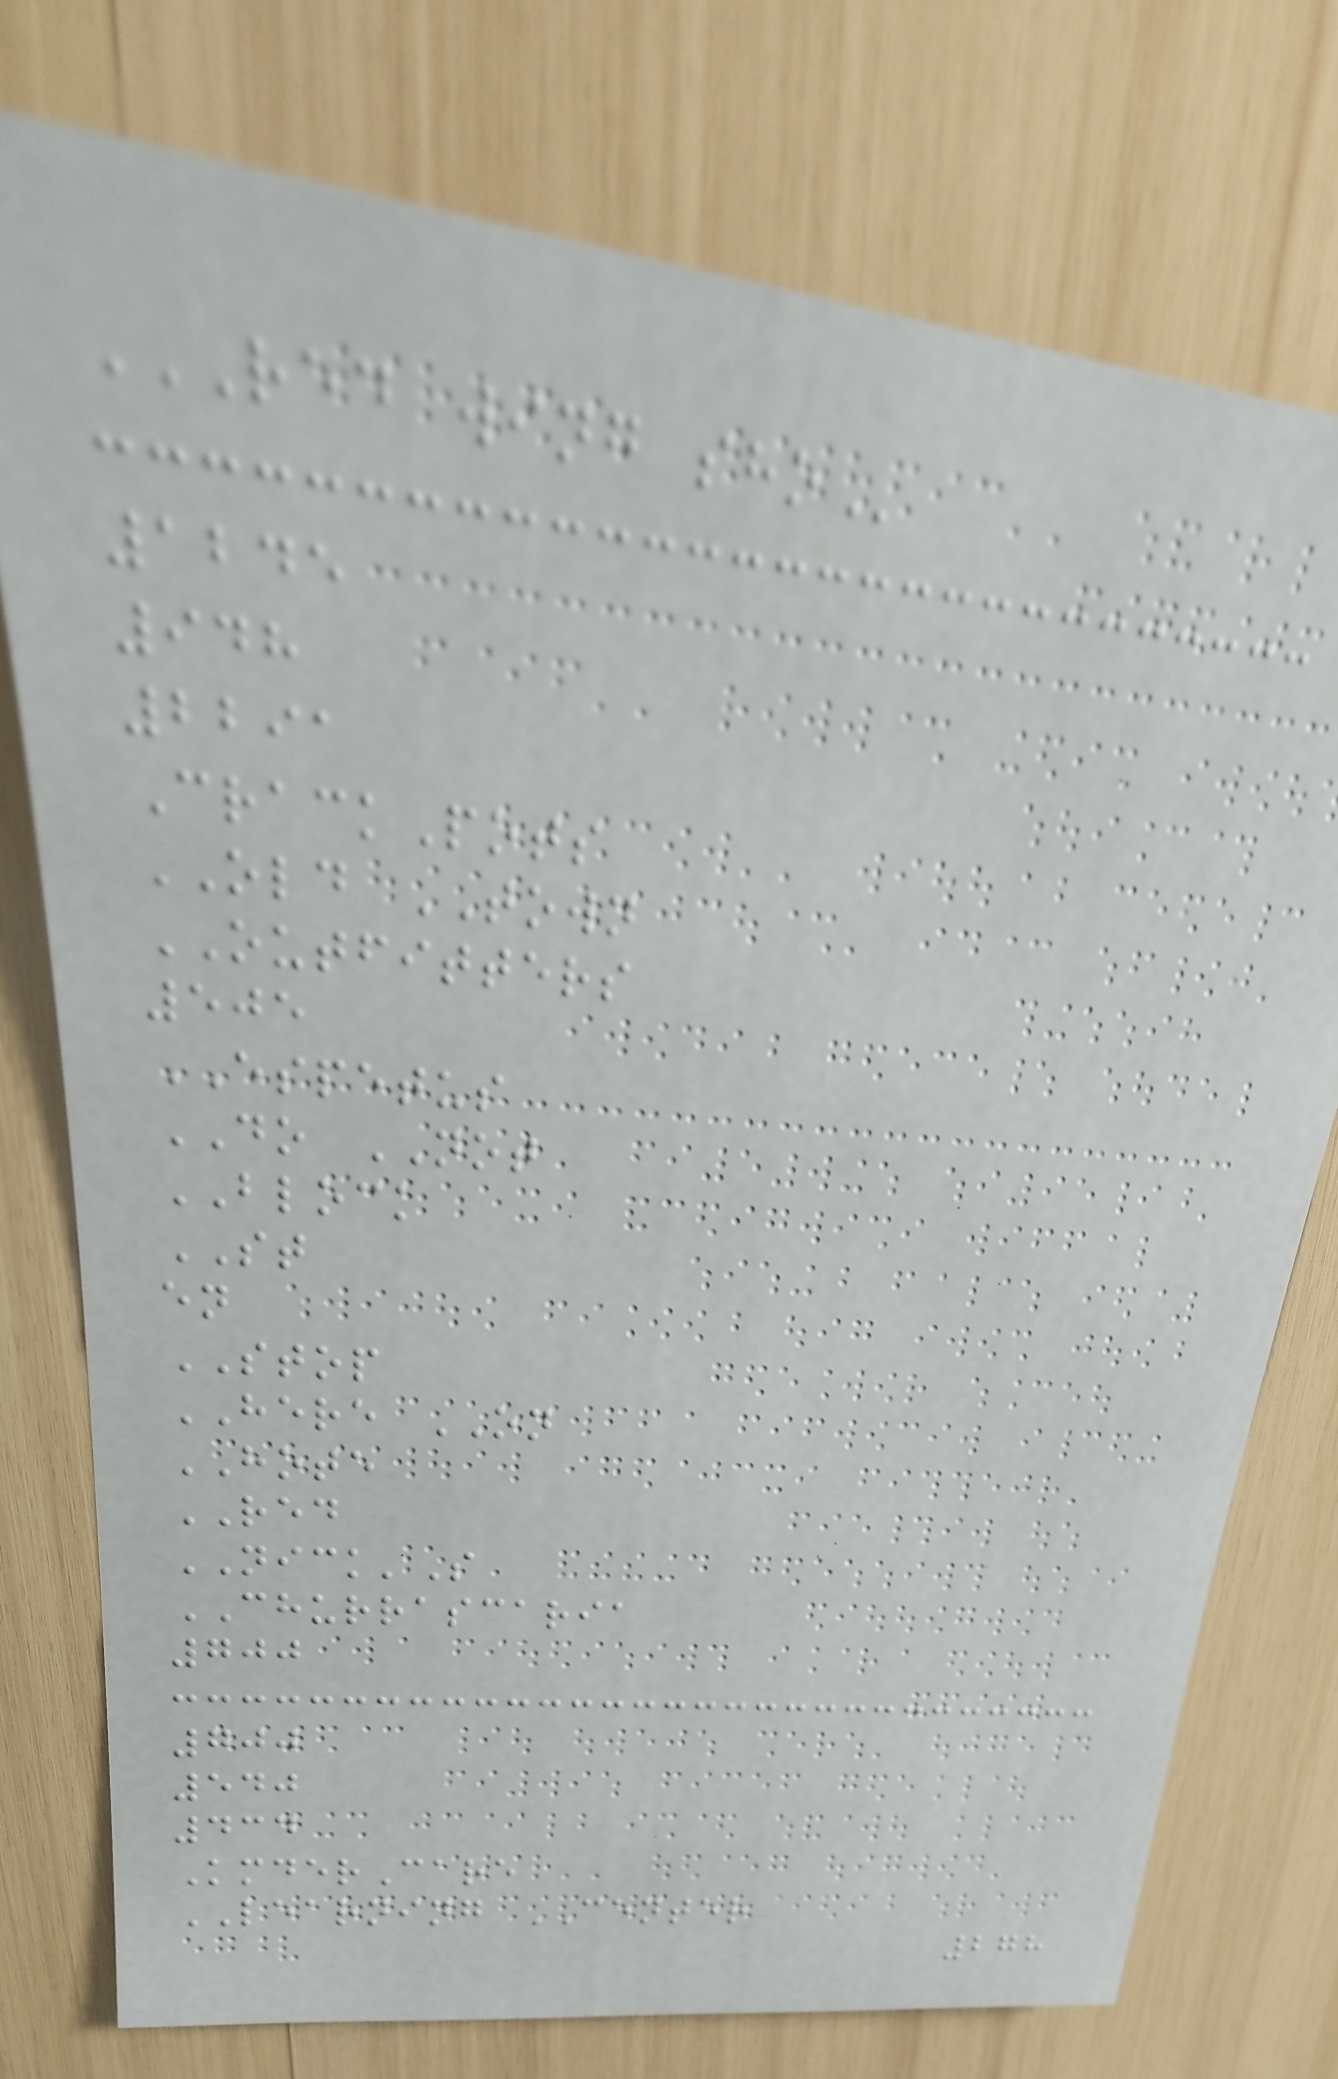RED WING SHO
1245
948
2291
CrackPots
OLD TOWN
OUTFITTERS
505
ESPETUS
DO NOT
BLOCK
ST
en
STOP
HERE ON
HOTE
RED
NICK'S
CHURRASCARIA
700
700
540
434
KmderCare
LEARNING CENTER
278
